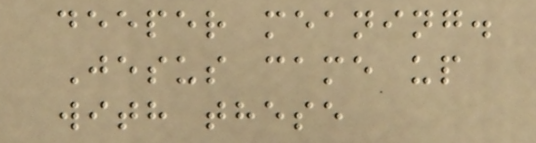deeper meaning.
Jesus came up
with these
